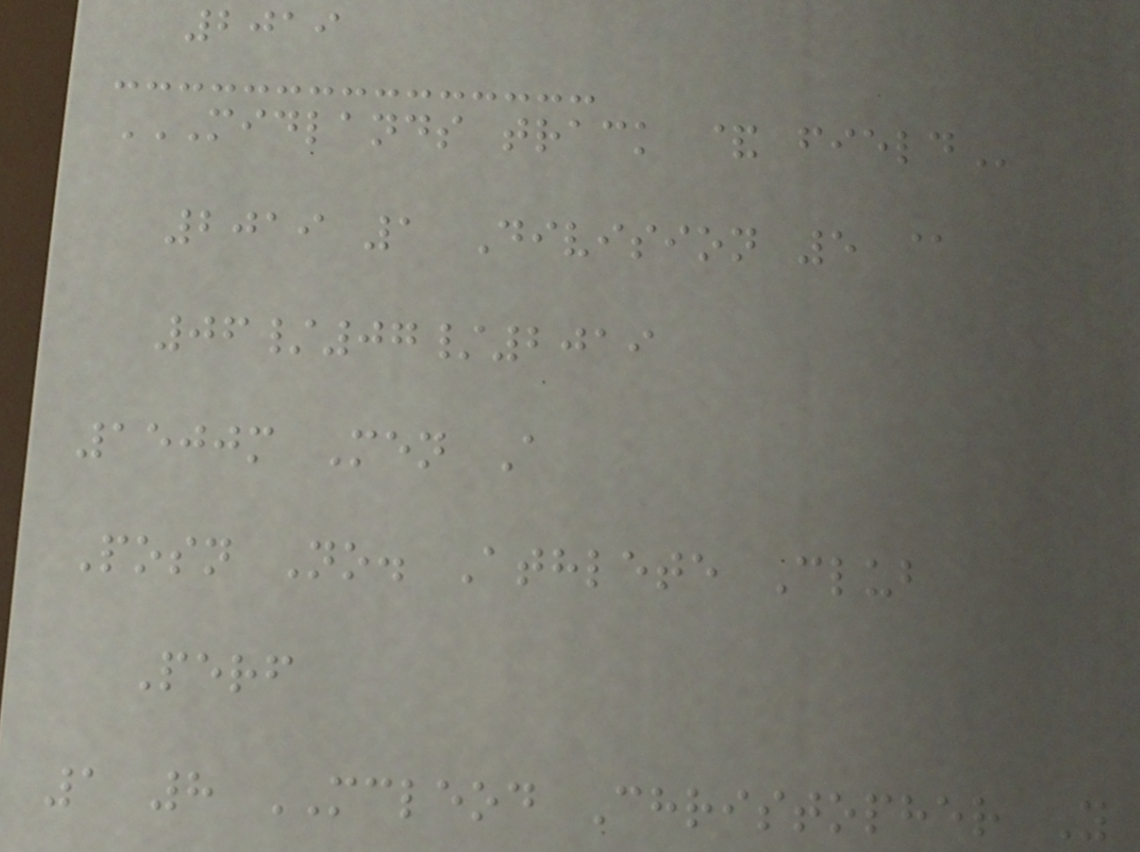2019
MIDLANDS TRACK & FIELD
2019 1 Division 5 @
06/07/2019
1500m Men A
Posn No. Athlete Club
Perf
1 8 MCLEOD Christopher Y
